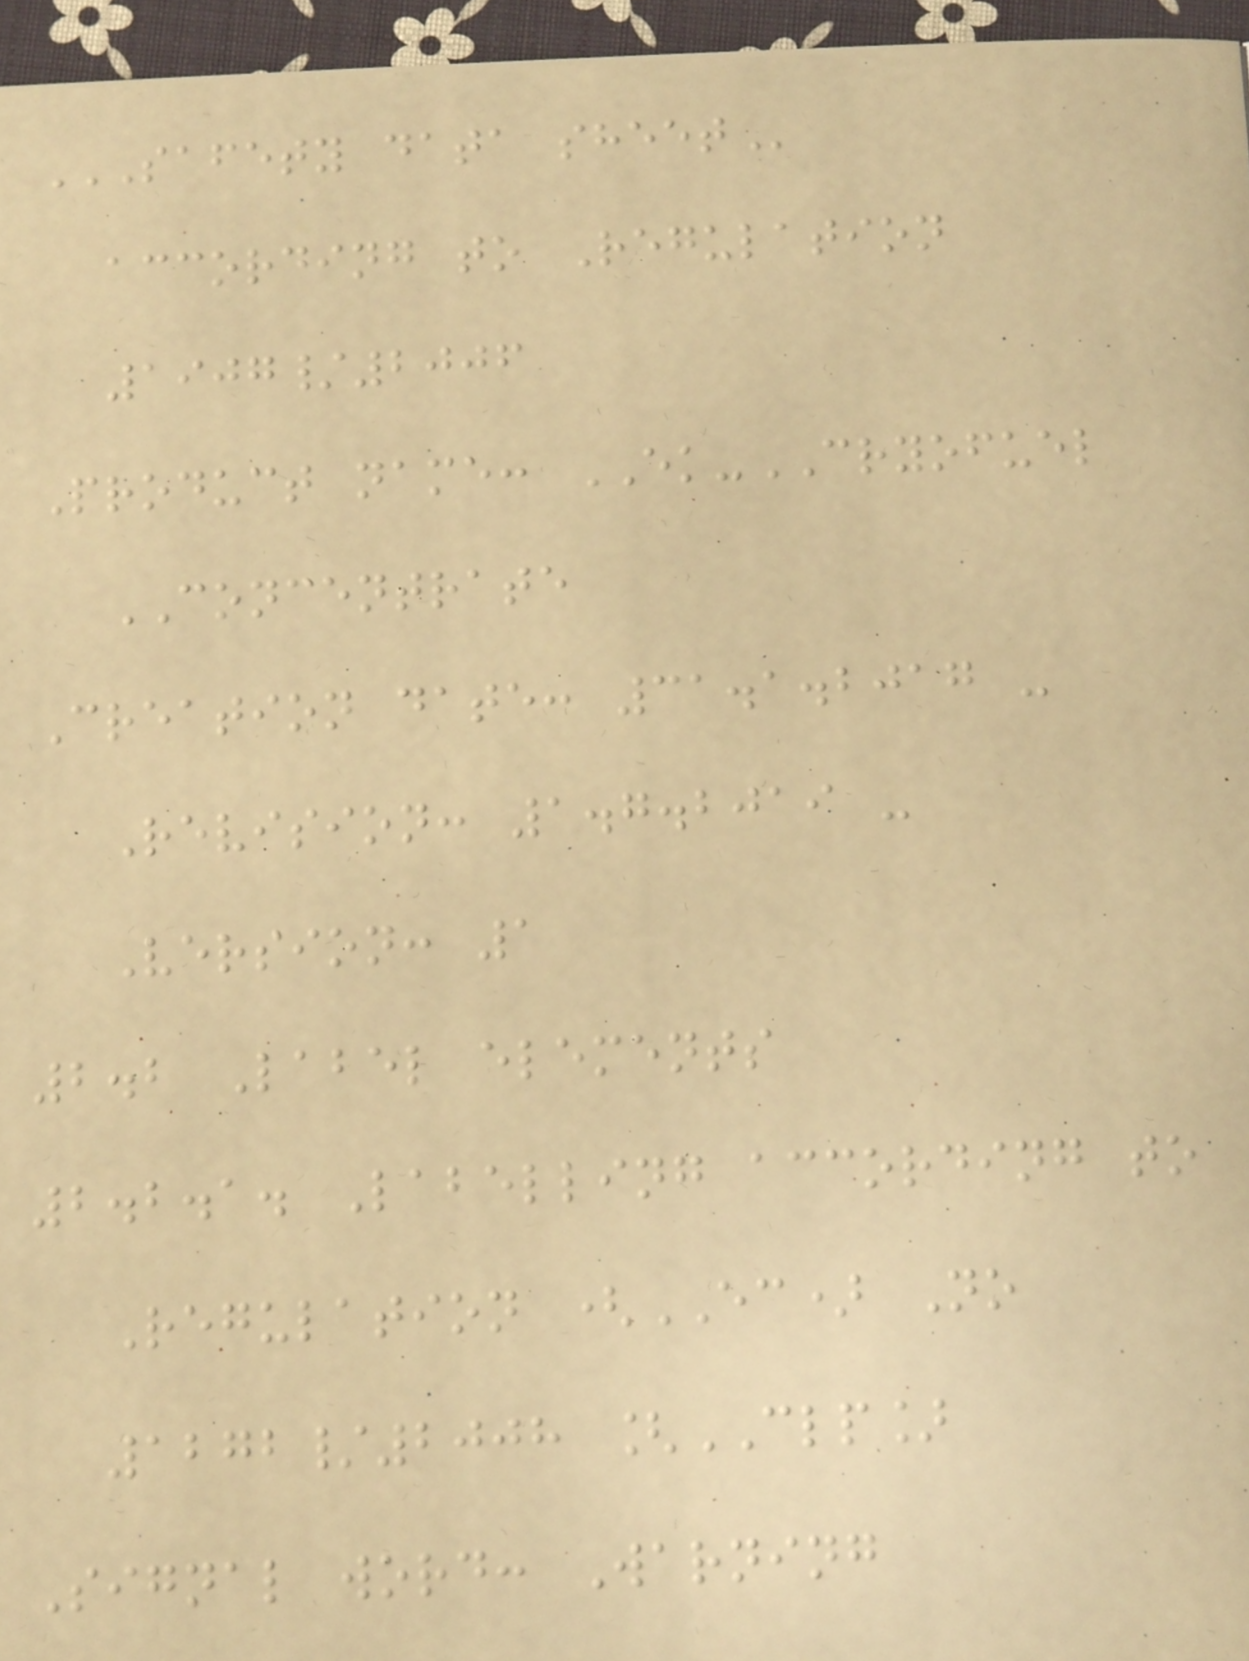SAFETY DATA SHEET
according to Regulation
1907/2006
Product name: EK-CRYOFUEL
CONCENTRATE
Creation date: 31.1.2017 -
Revision: 1.7.2019 -
Version: 1
2.2 Label elements
2.2.1. Labelling according to
Regulation (EC) No
1272/2008 [CLP]
Signal word: Warning
